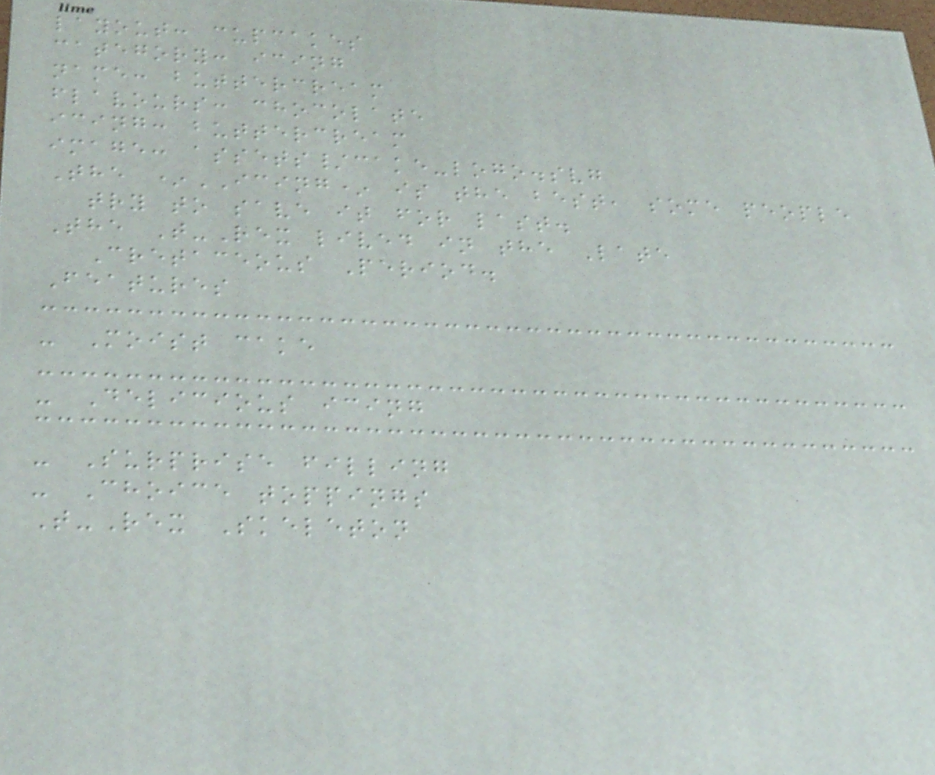layout: cupcakes
category: icing
name: buttercream
flavours: chocolate
icing: buttercream
image: assets/cake-logo.svg
The *ICING* is the best, some people
try to save it for last.
The T-Rex lived in the Late
Cretaceous Period.
Features
- Moist cake
- Delicious icing
- Surprise filling
- Choice toppings
T-Rex Skeleton
